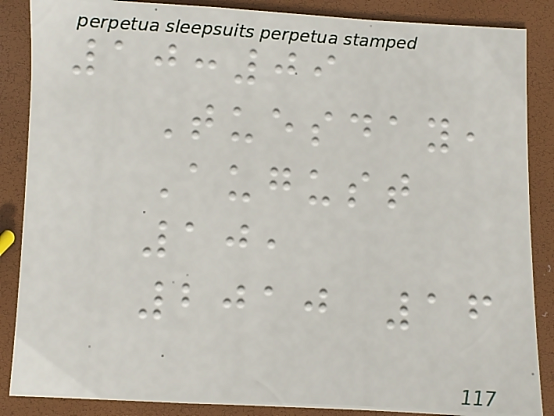10:09
Tuesday,
August
10,
2010 16
